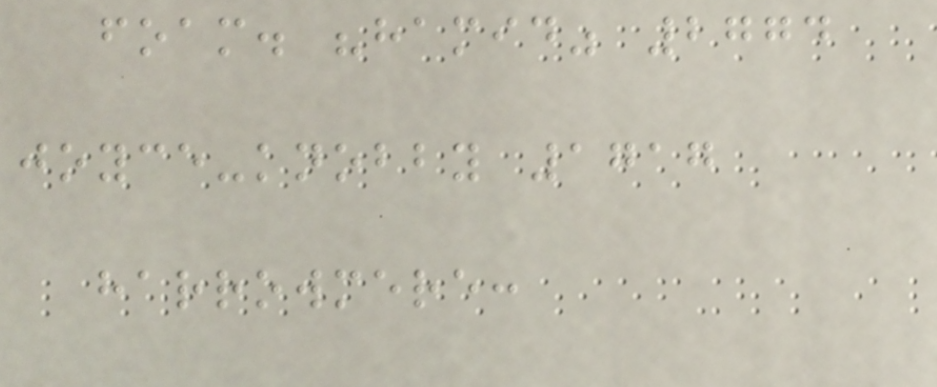foam. "hamid" 2774
joyce-knobby 1717
harrowmere:
